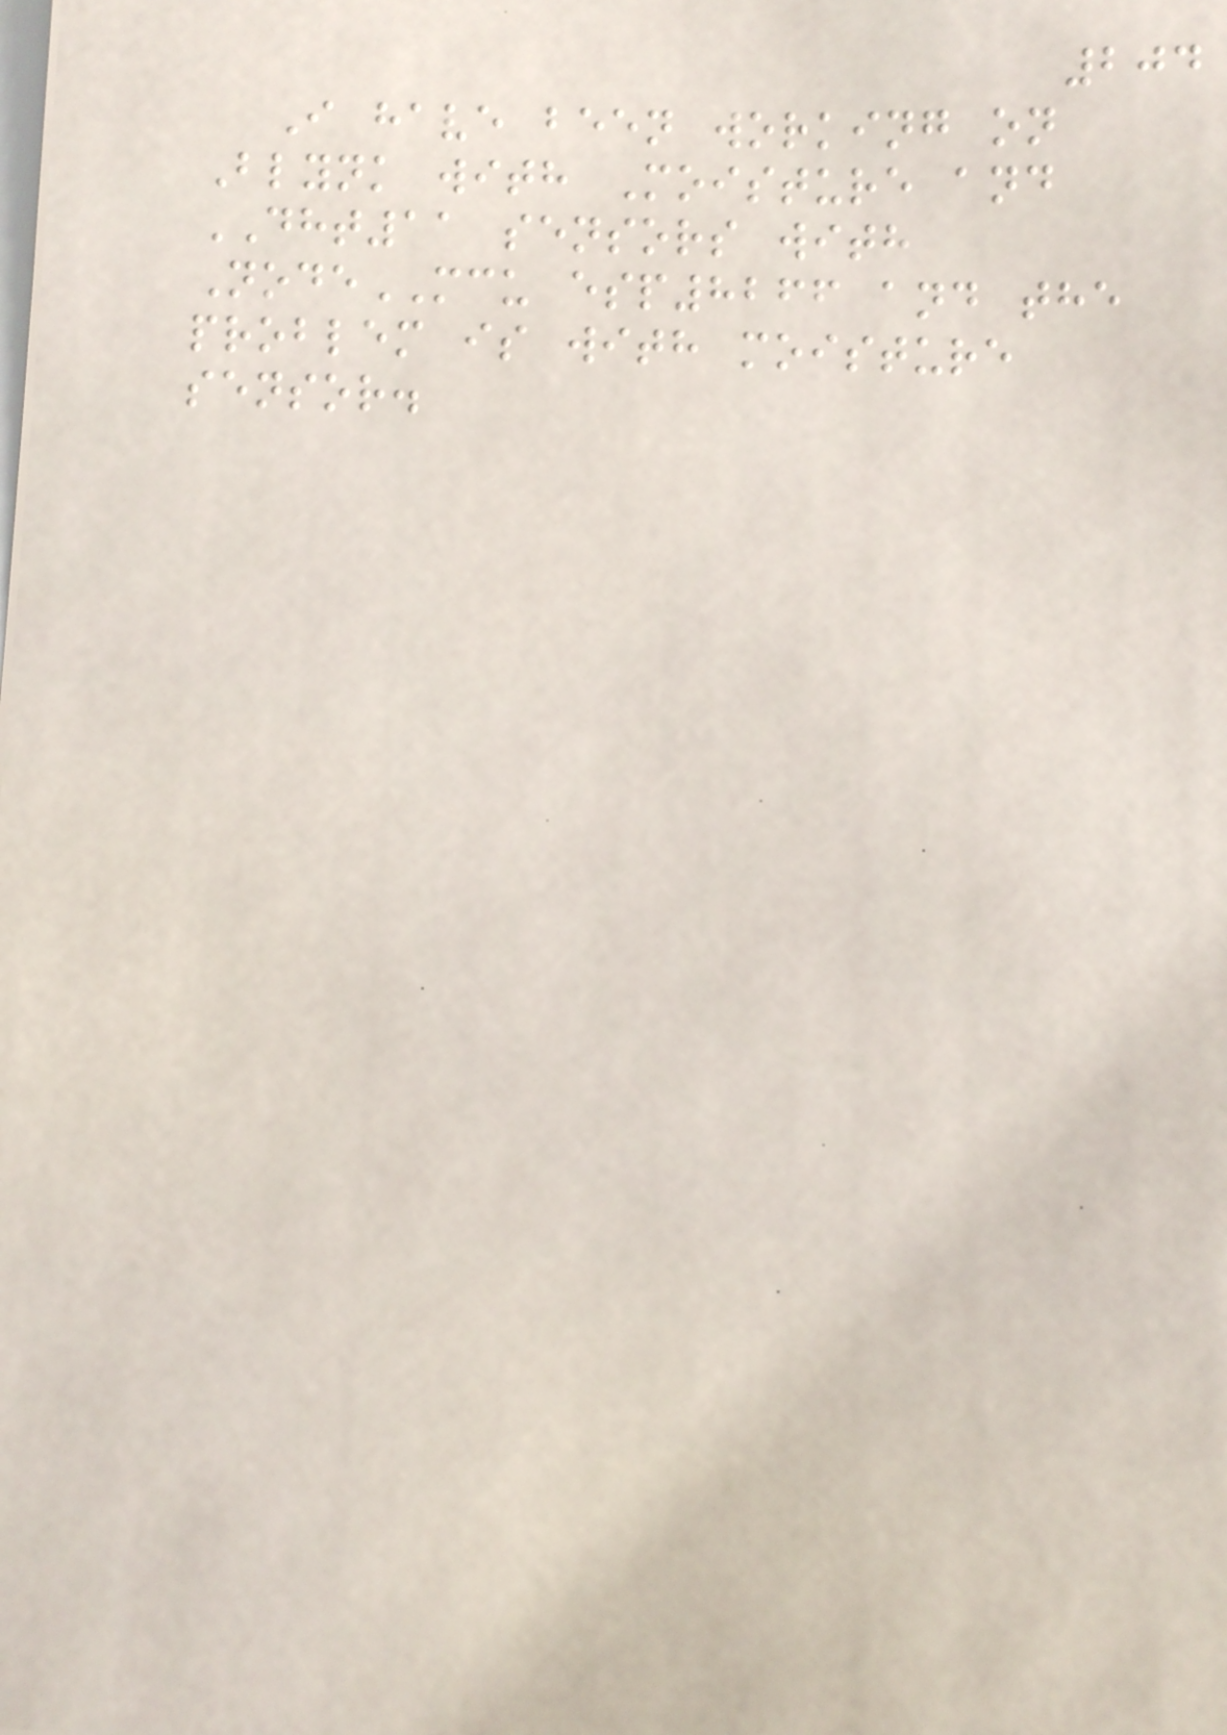204
I have been working on
Blynk with Moisture and
DHT11 sensors with
NodeMCU esp8266 and the
problem is with moisture
sensor.
